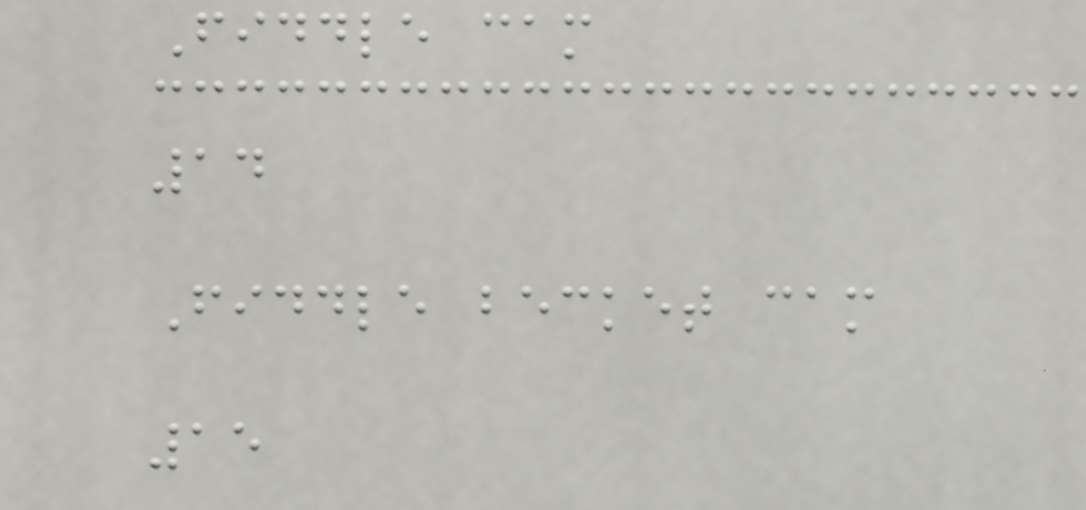Fiddle cam
14
Fiddle becket cam
15
